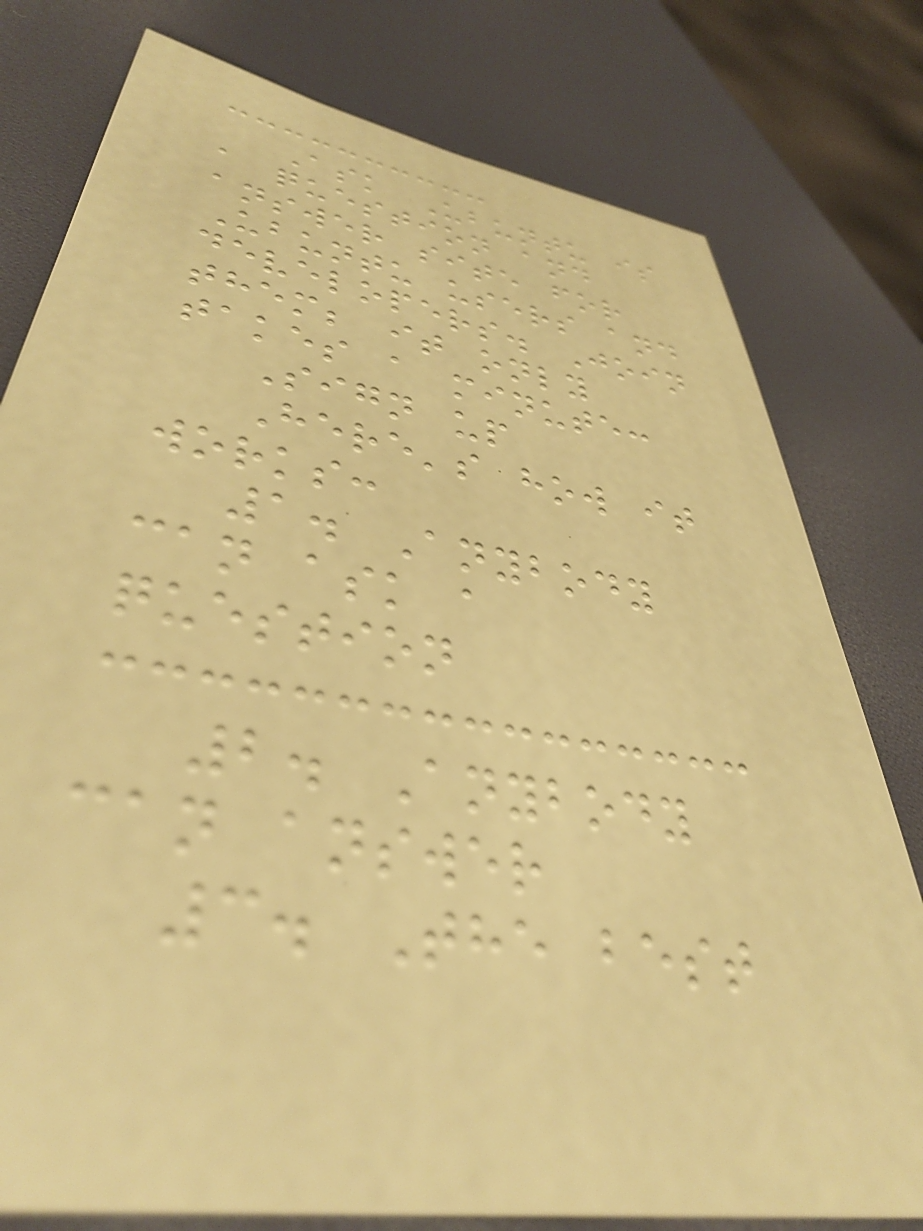Ask Ubuntu is
a question and
answer site for
Ubuntu users and
developers. Join
them; it only
takes a minute:
Sign up
Here's how it
works:
1. Anybody
can ask a
question
2. Anybody
can answer
3. The best
